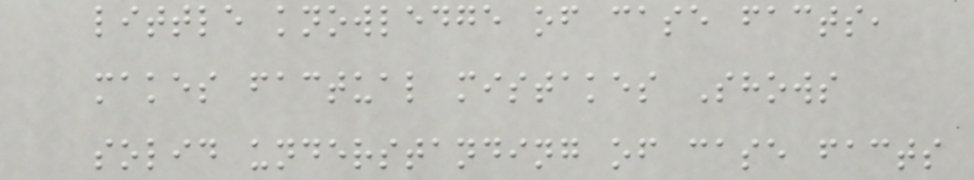little knowledge of case facts,
makes factual mistakes Shows
solid understanding of case facts
